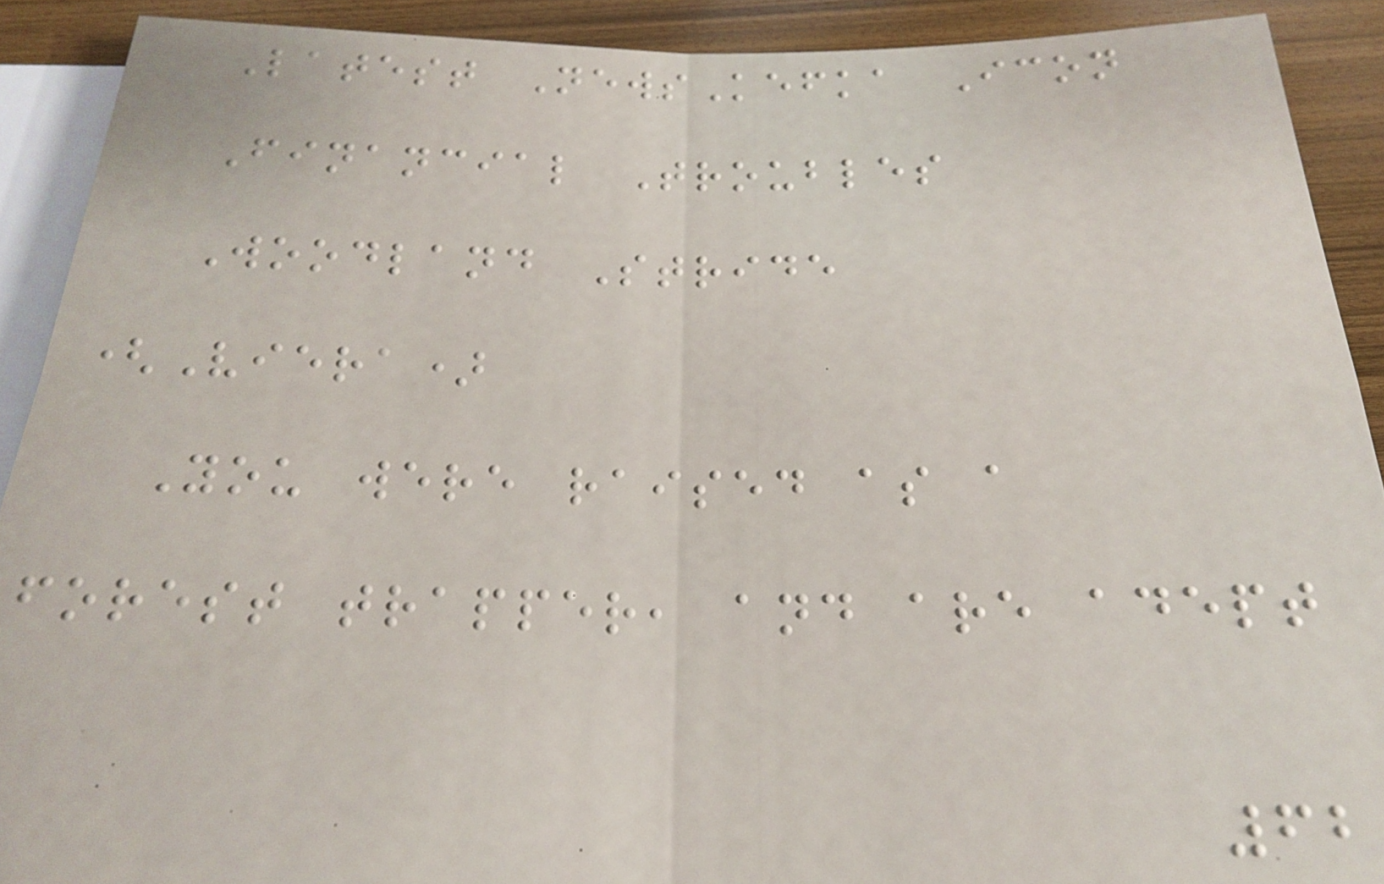Latest NewsKefka Icon
Financial Troubles
Woodland Stride
(Viera)
You were raised as a
forest trapper, and are adept
62
